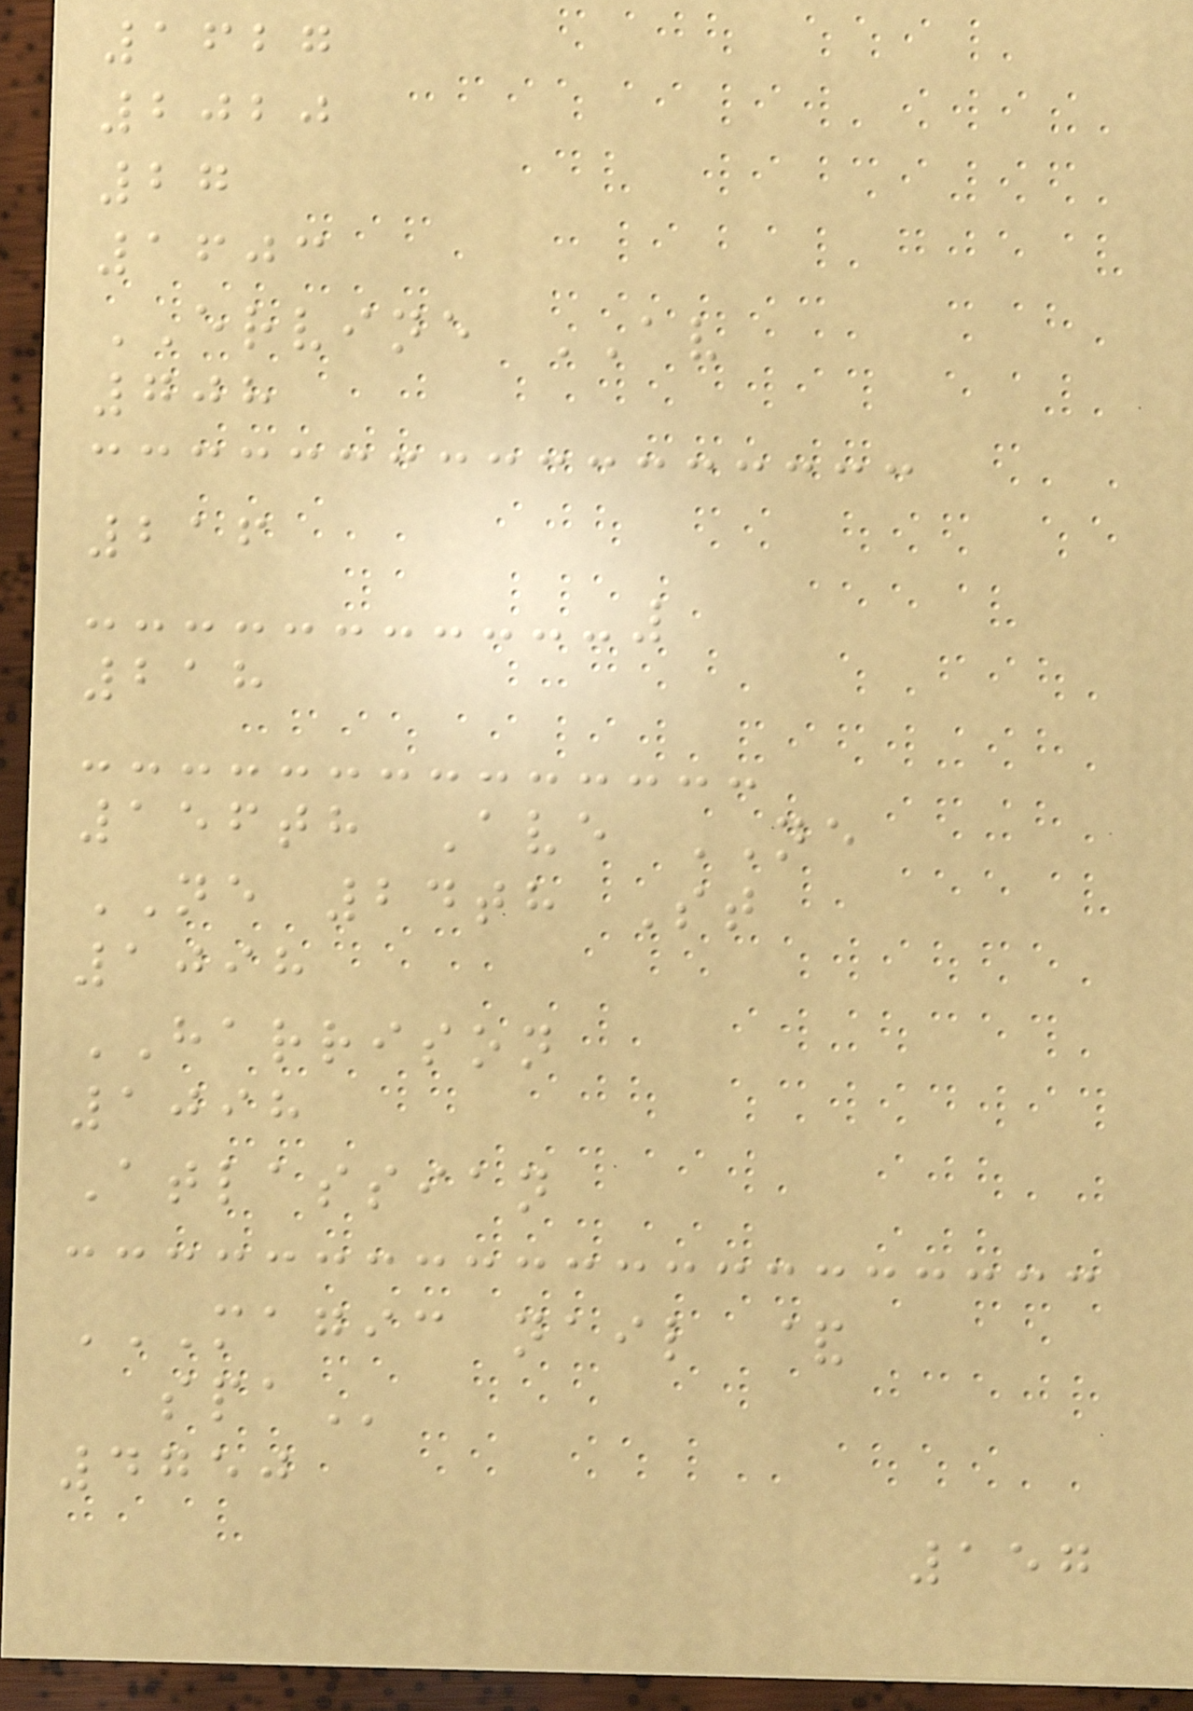1627
2020
27
1603
ERVINE AV
708
216
218
156th Ave NE
NE 24th St
1098
HARRISON
1098
Atlassian
MAGIC NAIL &
SPA
4750
157
